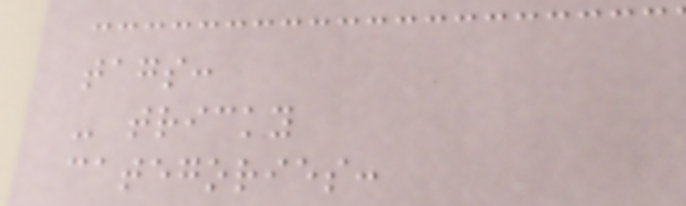tags:
- tricky
categories:
